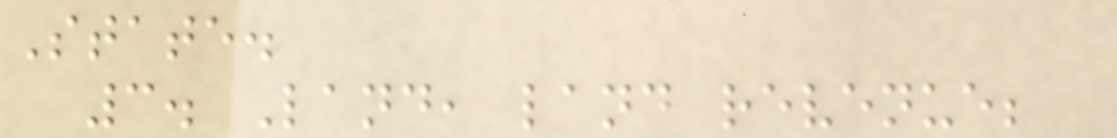State.
3. Land, land revenue;
